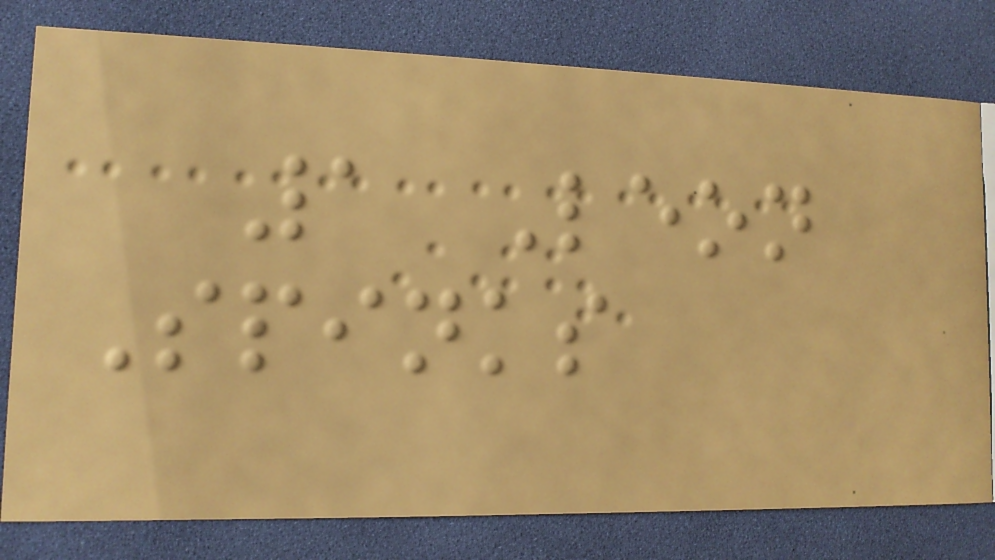1 Leon
Spinks
